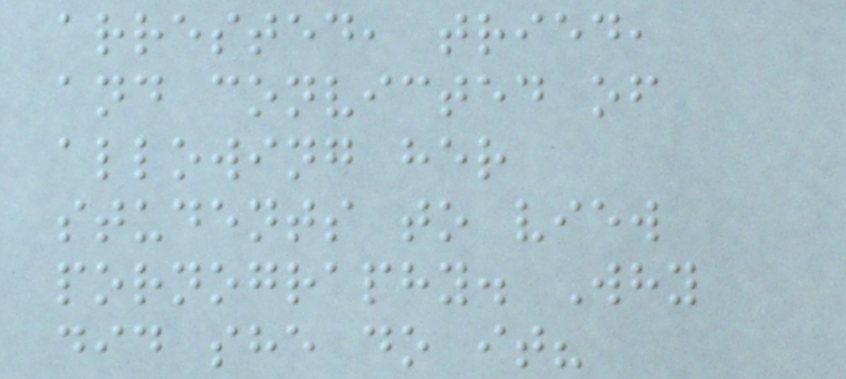arrested, tried,
and convicted of
allowing her
students to view
pornography. Why
did she do it?
